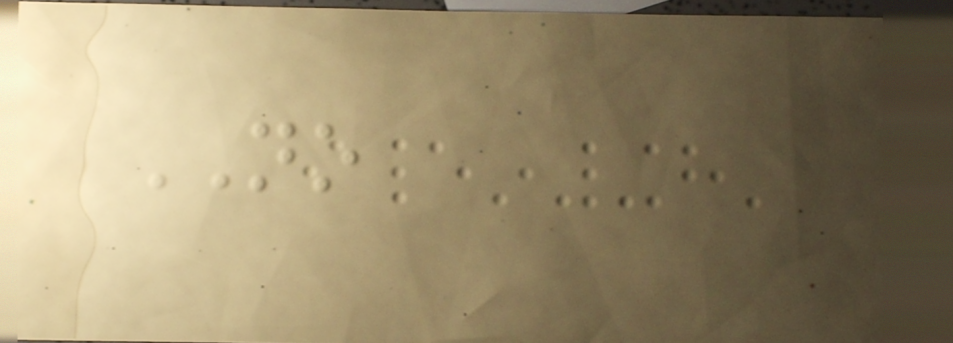NO
